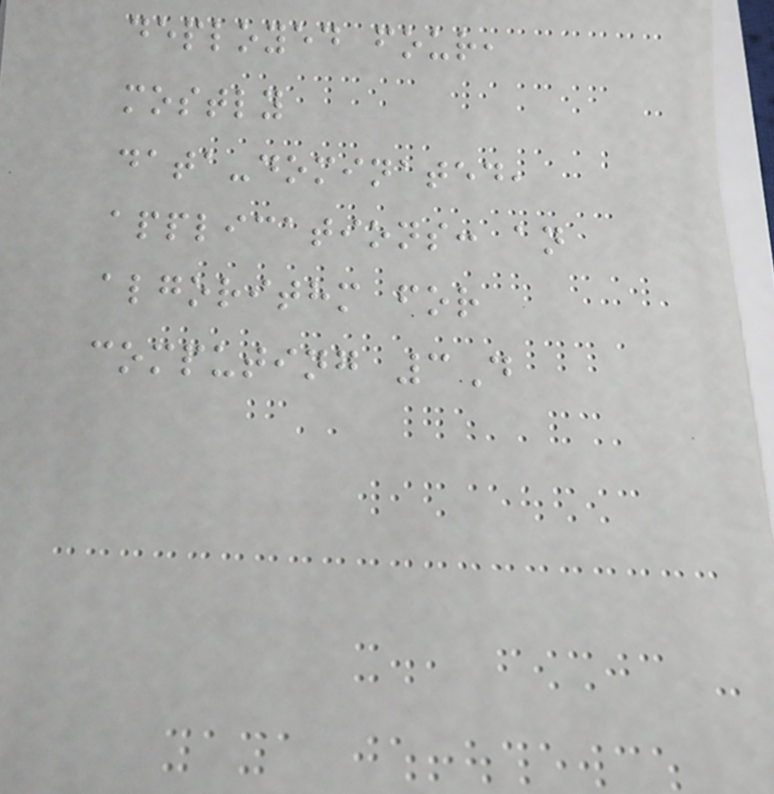deployed four,
mostly
data-dominated,
applications: an
algorithm for
computing 3D
